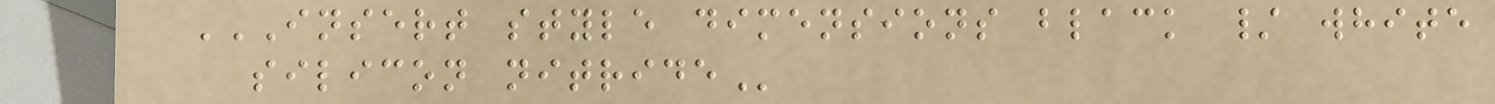INSERT STYLE DIMENSIONS BLACK / WHITE
SILICON NITRIDE
